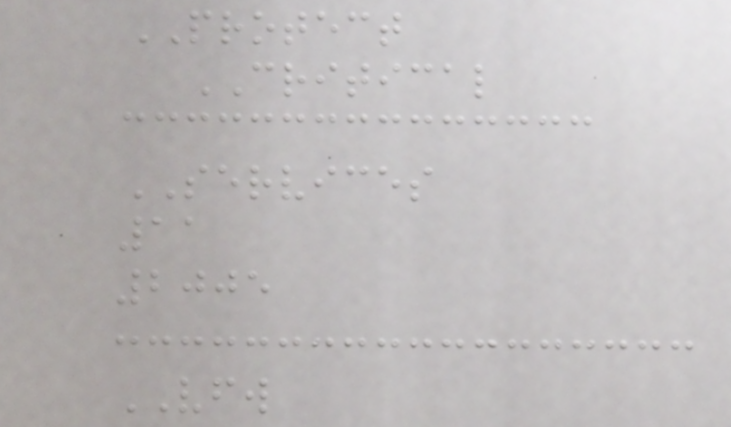PROTECT
CRITICAL
SERVICES
11
2005
VFW
